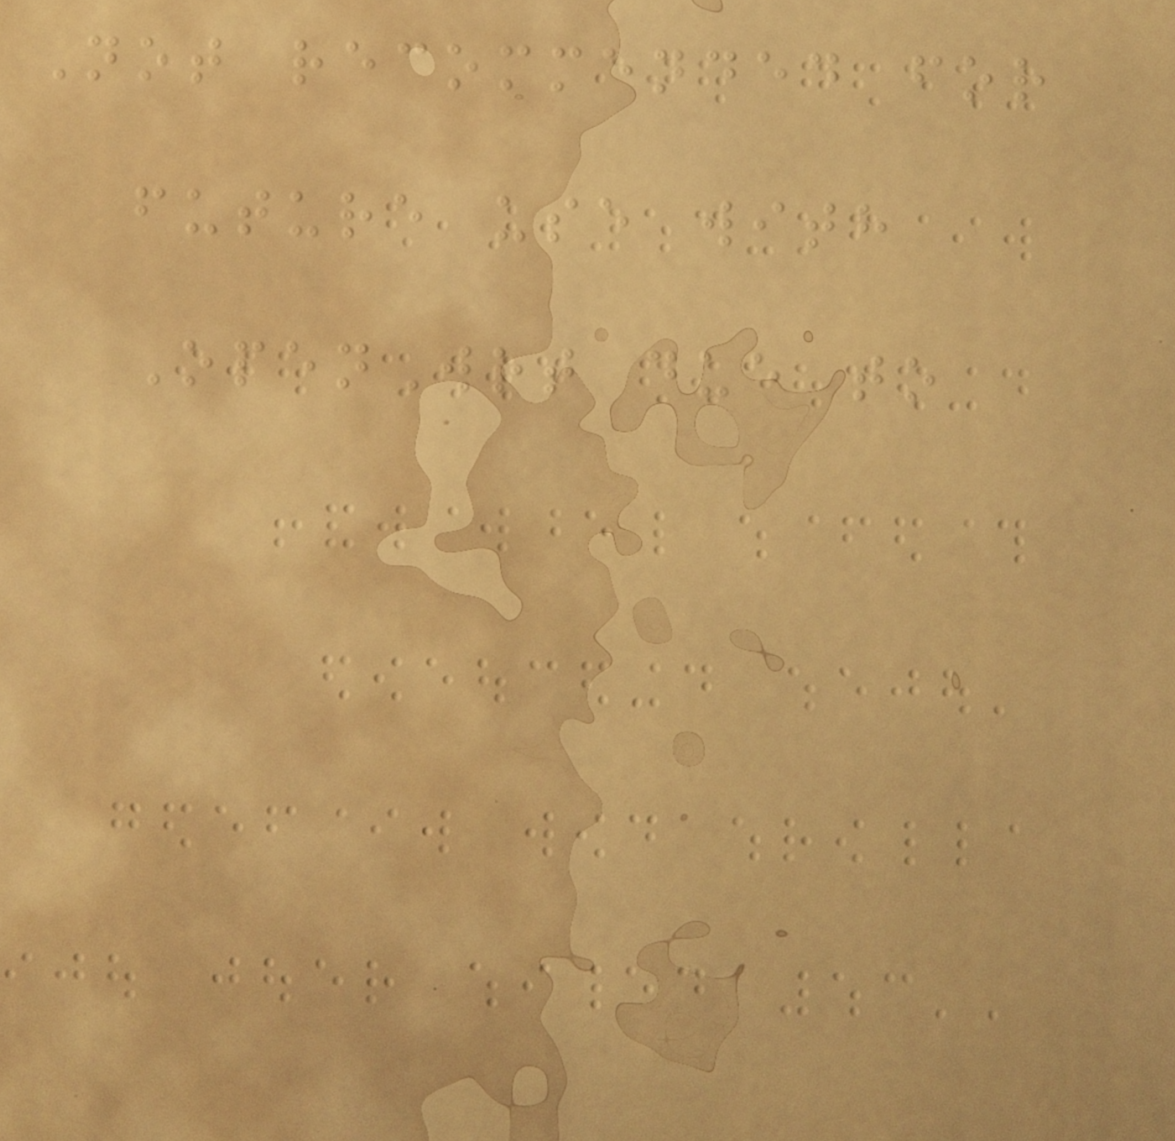Not recommended for
future use with
OpenWrt due to
